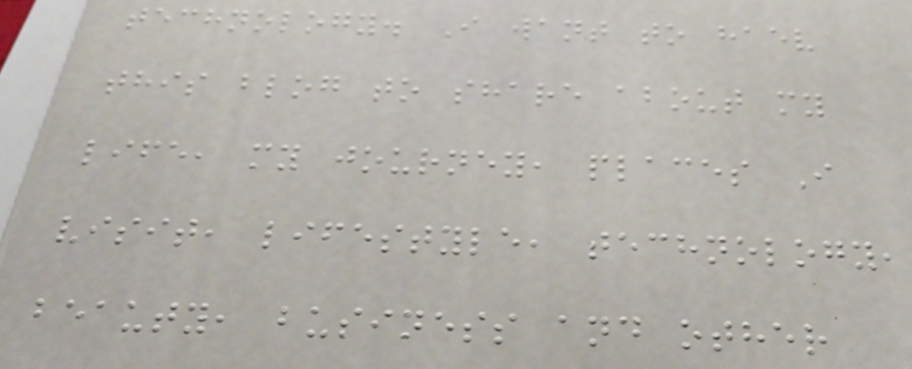technology. I want to haev
this blog to share about my
life, my journey, places I
visit, lifestyle, technology,
beauty, business and other
